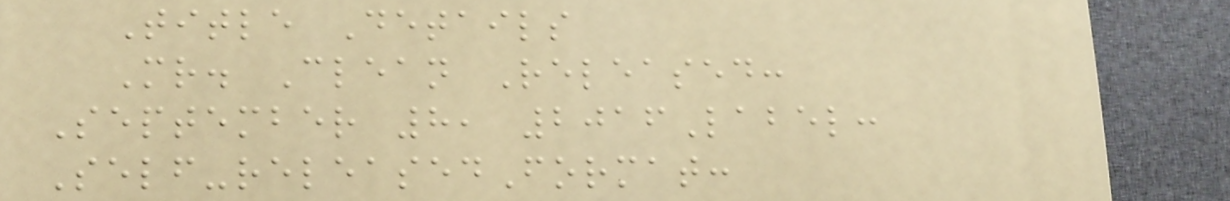Title Details
Mr. Clean Released:
September 8, 2016Label:
Self-releasedFormat:
